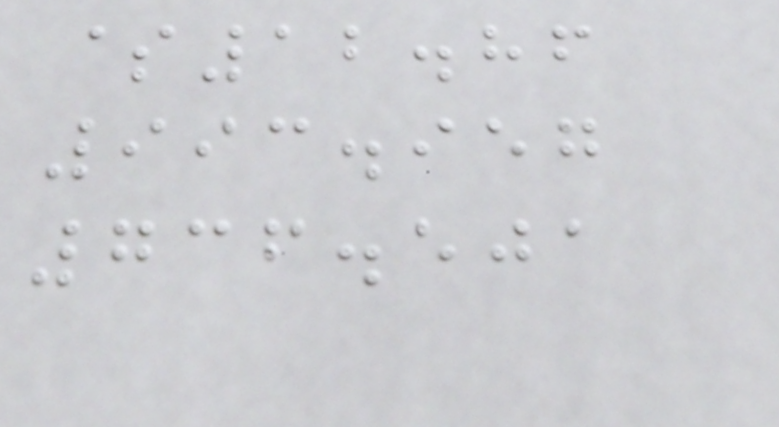$12.86
993.957
736.501
